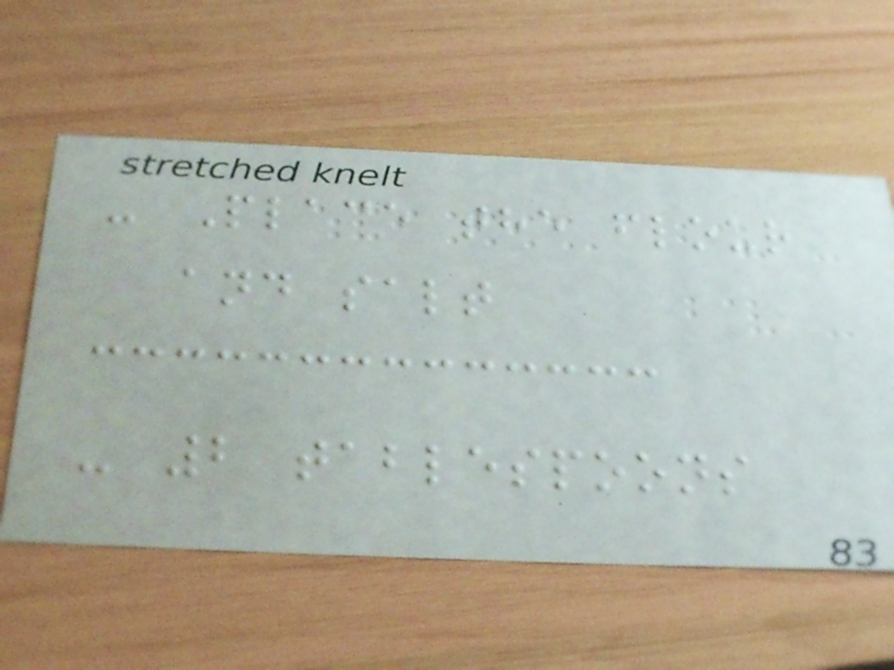- Place the flour
and salt
- 2 tablespoons
